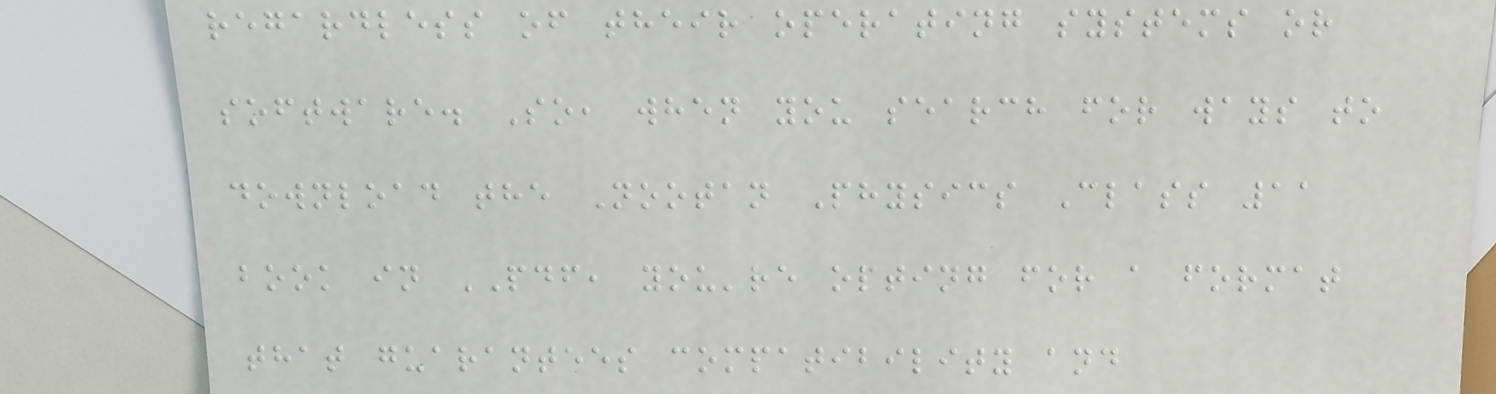regardless of their operating systems or
software. So, when you search for ways to
download the Nootan Physics Class 11
book in PDF, you're opting for a format
that guarantees compatibility and
